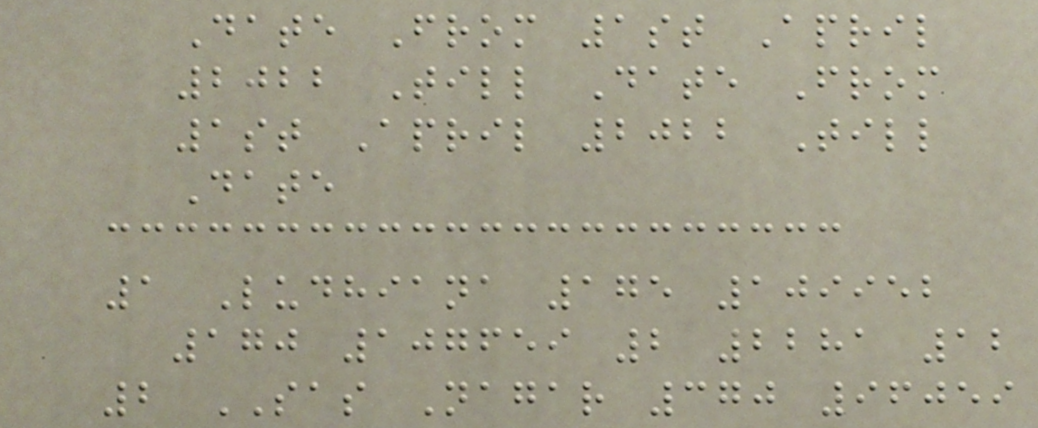Date From 1st April
2022 Till Date From
1st April 2022 Till
Date
1 Ludhiana 175 109952
170 107659 2 2281 12
2 SAS Nagar 370 96059
